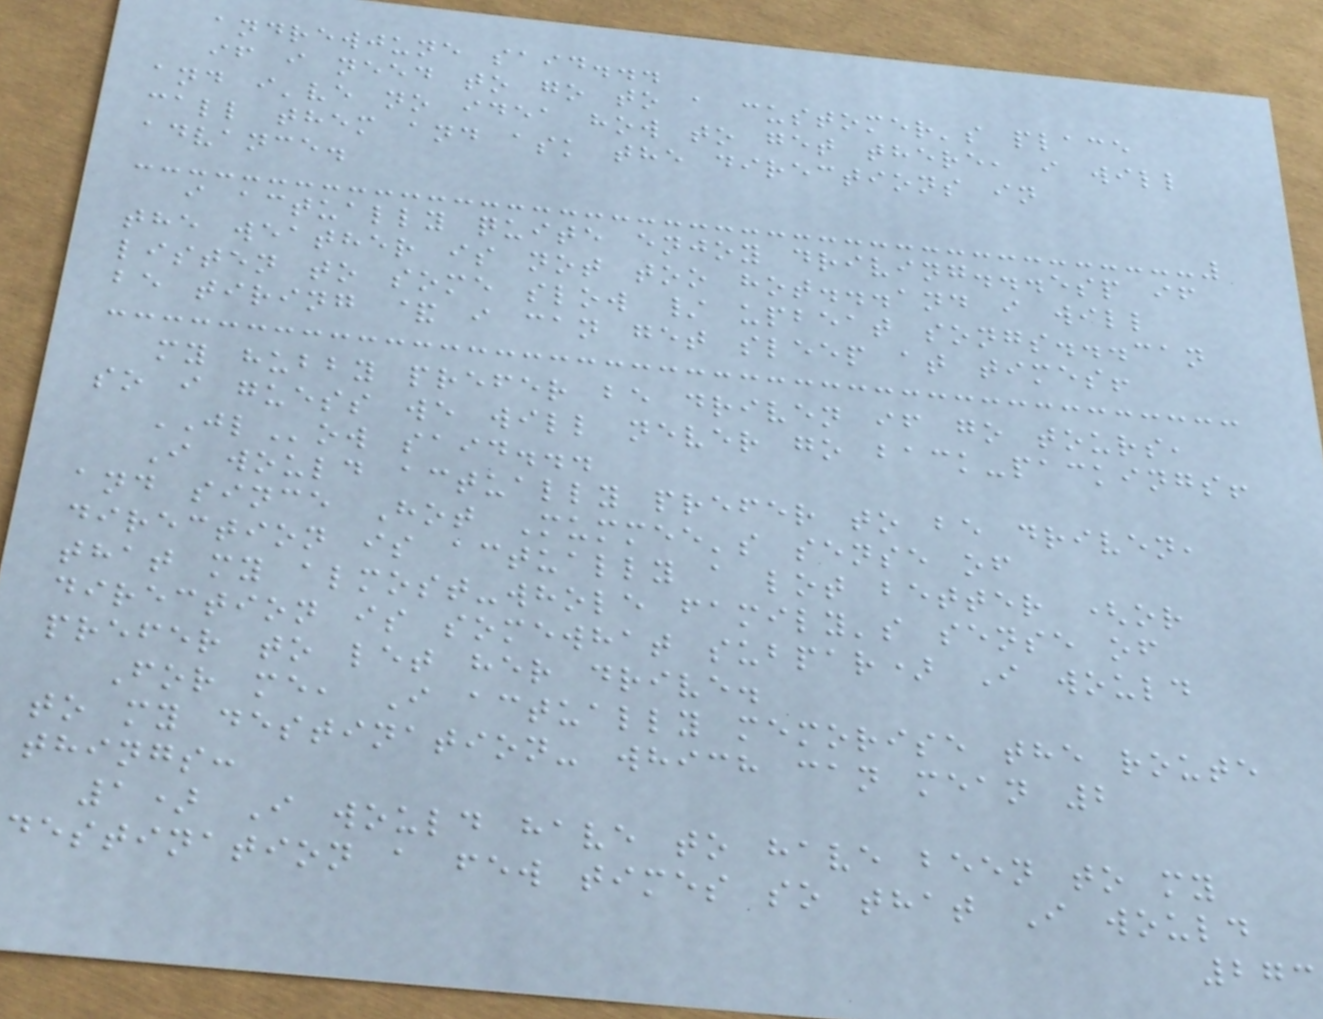andrewjune said...
if i need to go to a customer's place
and i've no idea how to get there, i will
call them and ask the directions in
advance.
i actually quite enjoy driving...esp if
the weather is not too hot...and i will
listen to some slow / upbeat songs...can
be tiring & i can get sleep at times!
my hubby prefer be driven if go tours,
so i guess we will never go back-packings!
JLow said...
I would actually prefer to be driven,
and since Hot Mummee's sense of
direction is actually a lot better (or
that my almost-whole family's sense of
direction is somewhat subpar) I would
prefer to let her drive.
For me, I actually memorise the route
to my destination- which can mean 2
things:
1) I would have to have been to my
destination a few times so that I would
273
